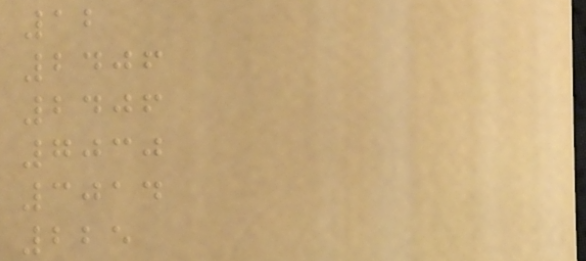12
2406
2406
7030
3014
225
